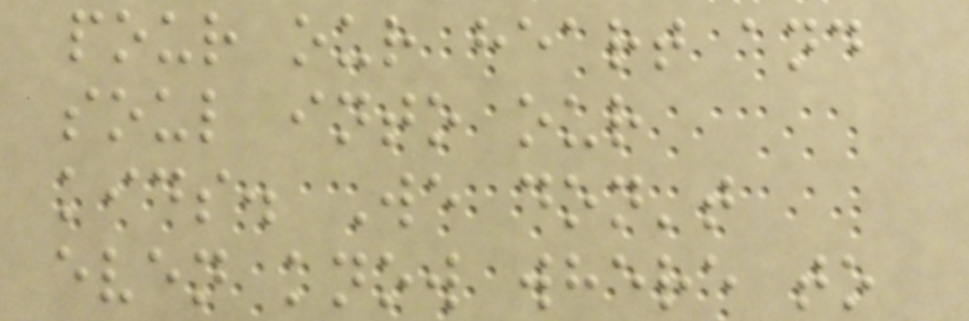pour our heart and
soul into our
kids. We don't
even know where to
